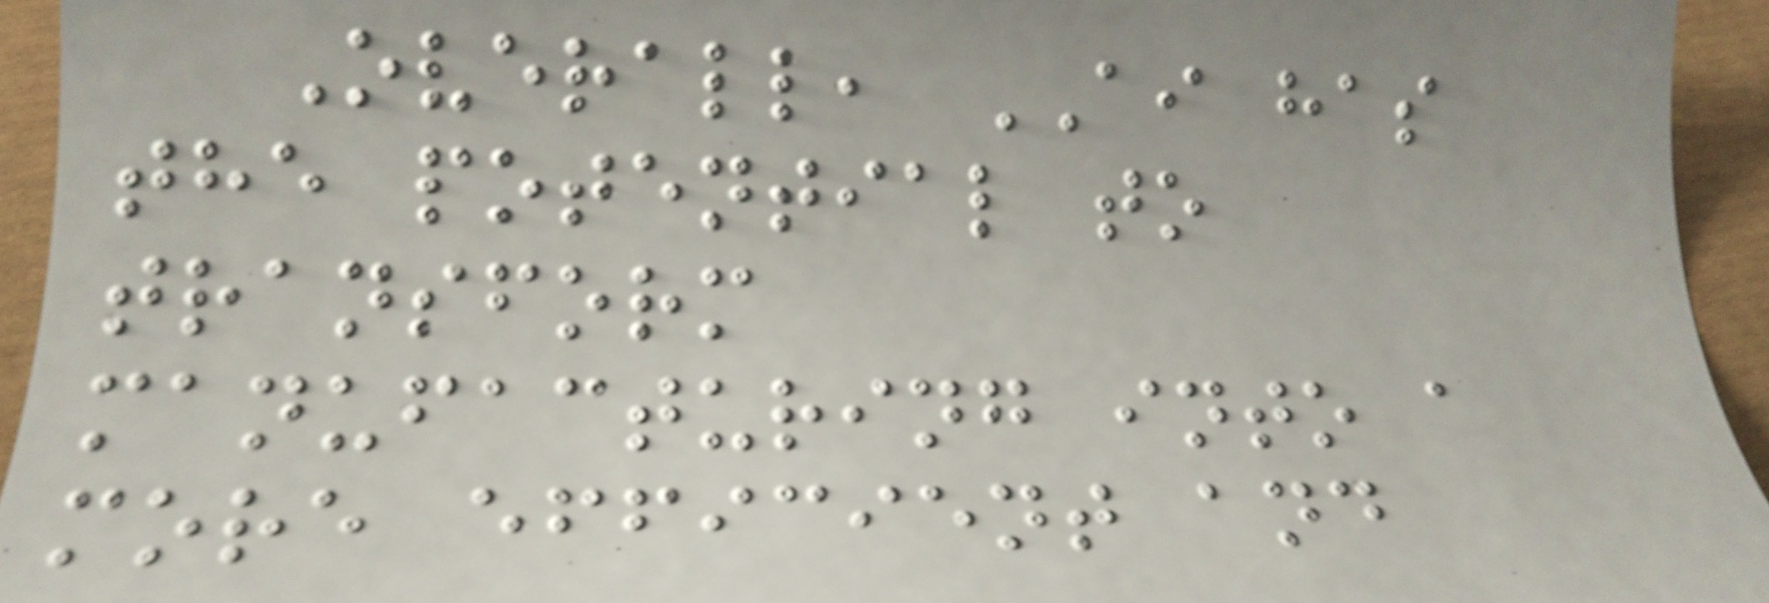Overall, AI has
the potential to
transform
manufacturing into a
more efficient and
